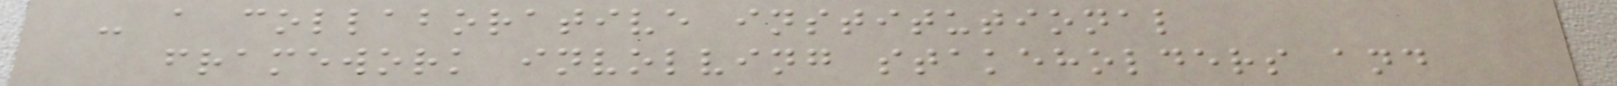- a collaborative institutional
framework involving stakeholders and
